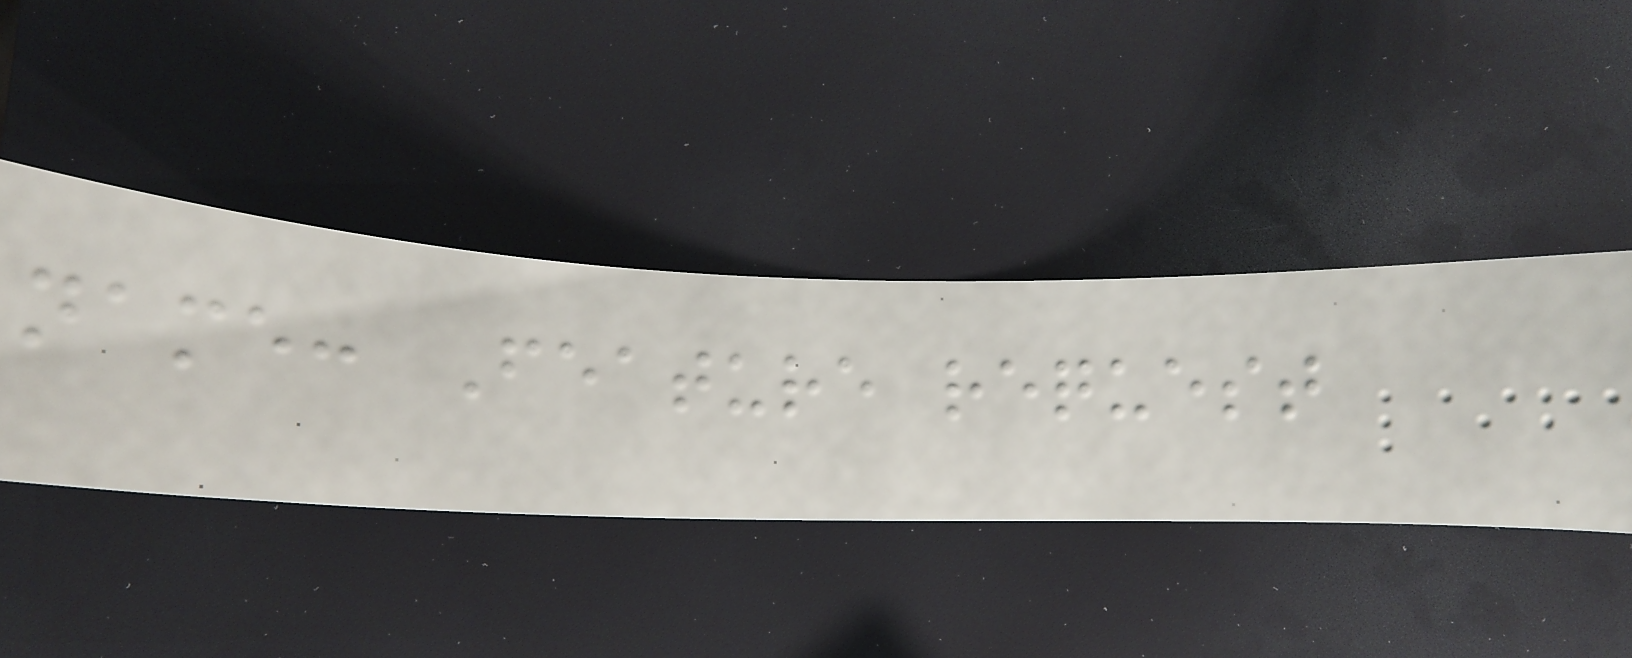name: Feature request
